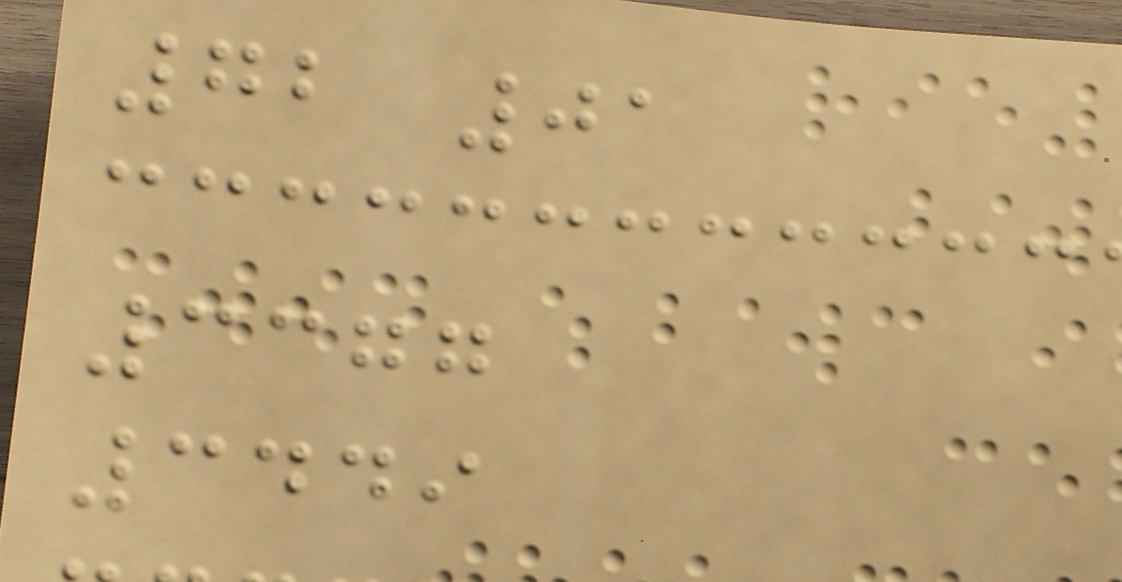72 01
3377
3449
